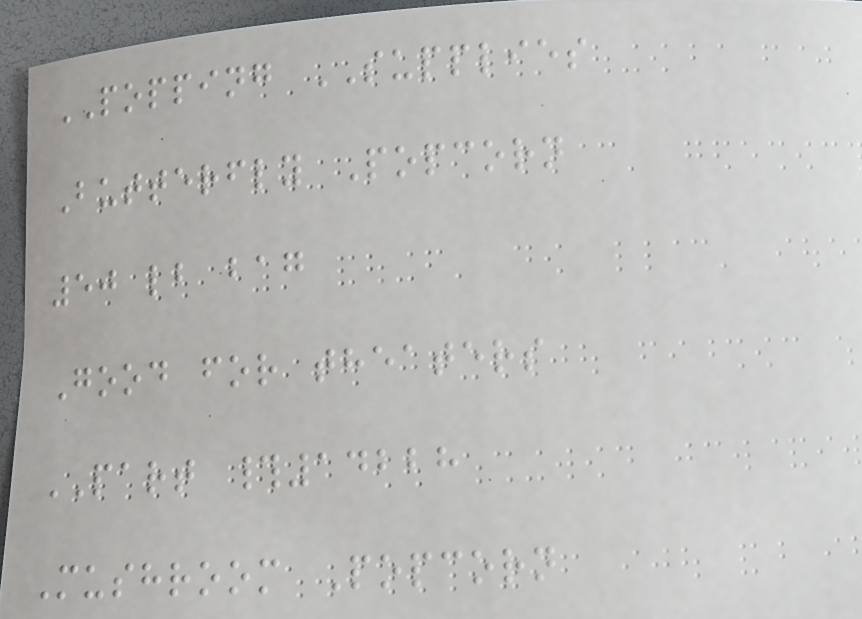POPPING SUPPLIES
Butterfly Popcorn
50 lb bag
Good for theaters
PART #14228
Mushroom Popcorn
